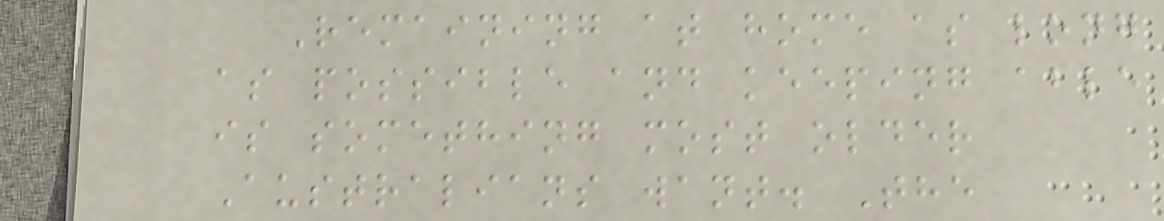Remaining at home as long
as possible and keeping able
is something most older
Australians want. The
